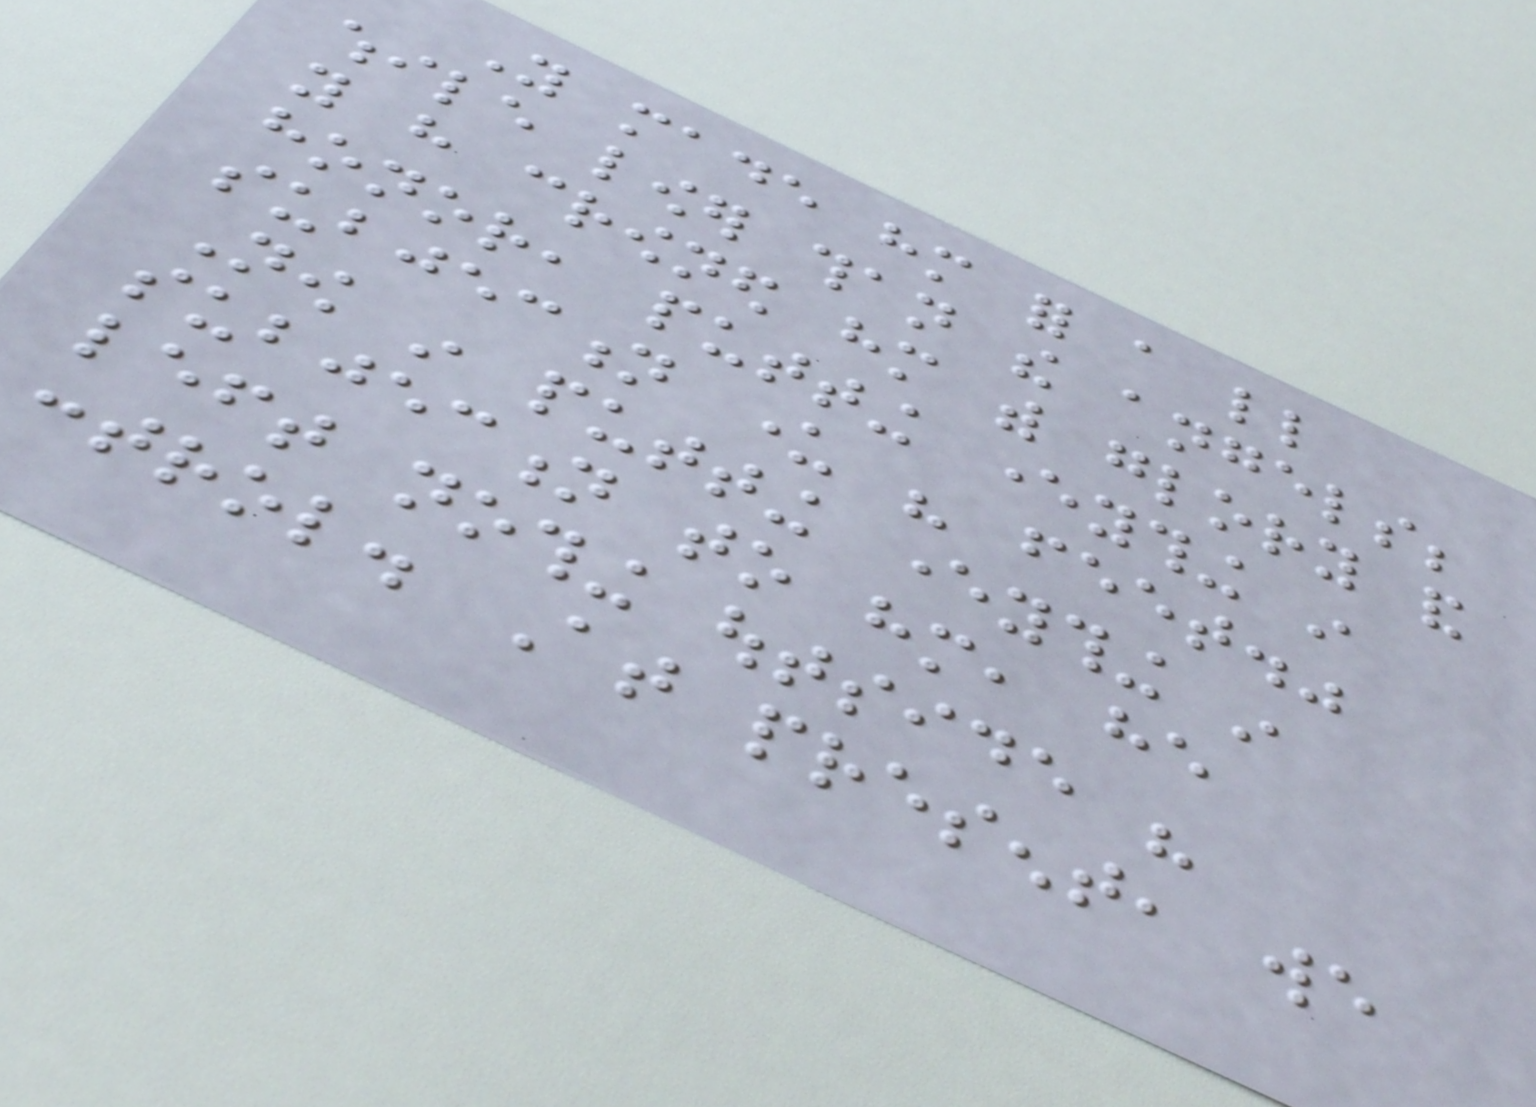You made him for a little
while lower than the angels;
you have crowned him with glory and
honor, putting everything in
subjection under his feet."
Now in putting everything in
subjection to him, he
left nothing outside his
control. At present, we
